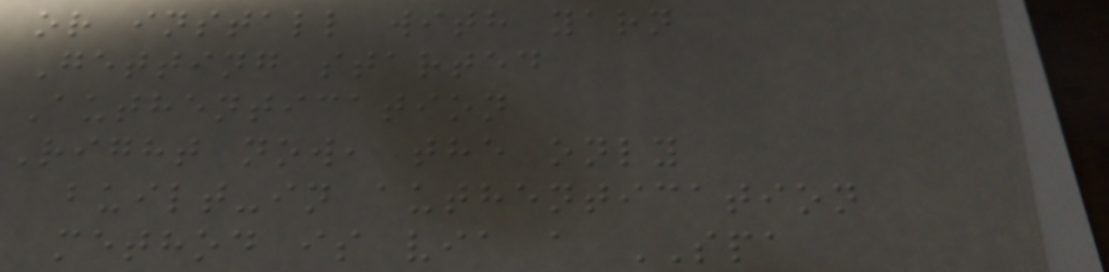or install with yarn
Getting started
Authentication
Right now, the only
built-in authentication
method is via a SPA
